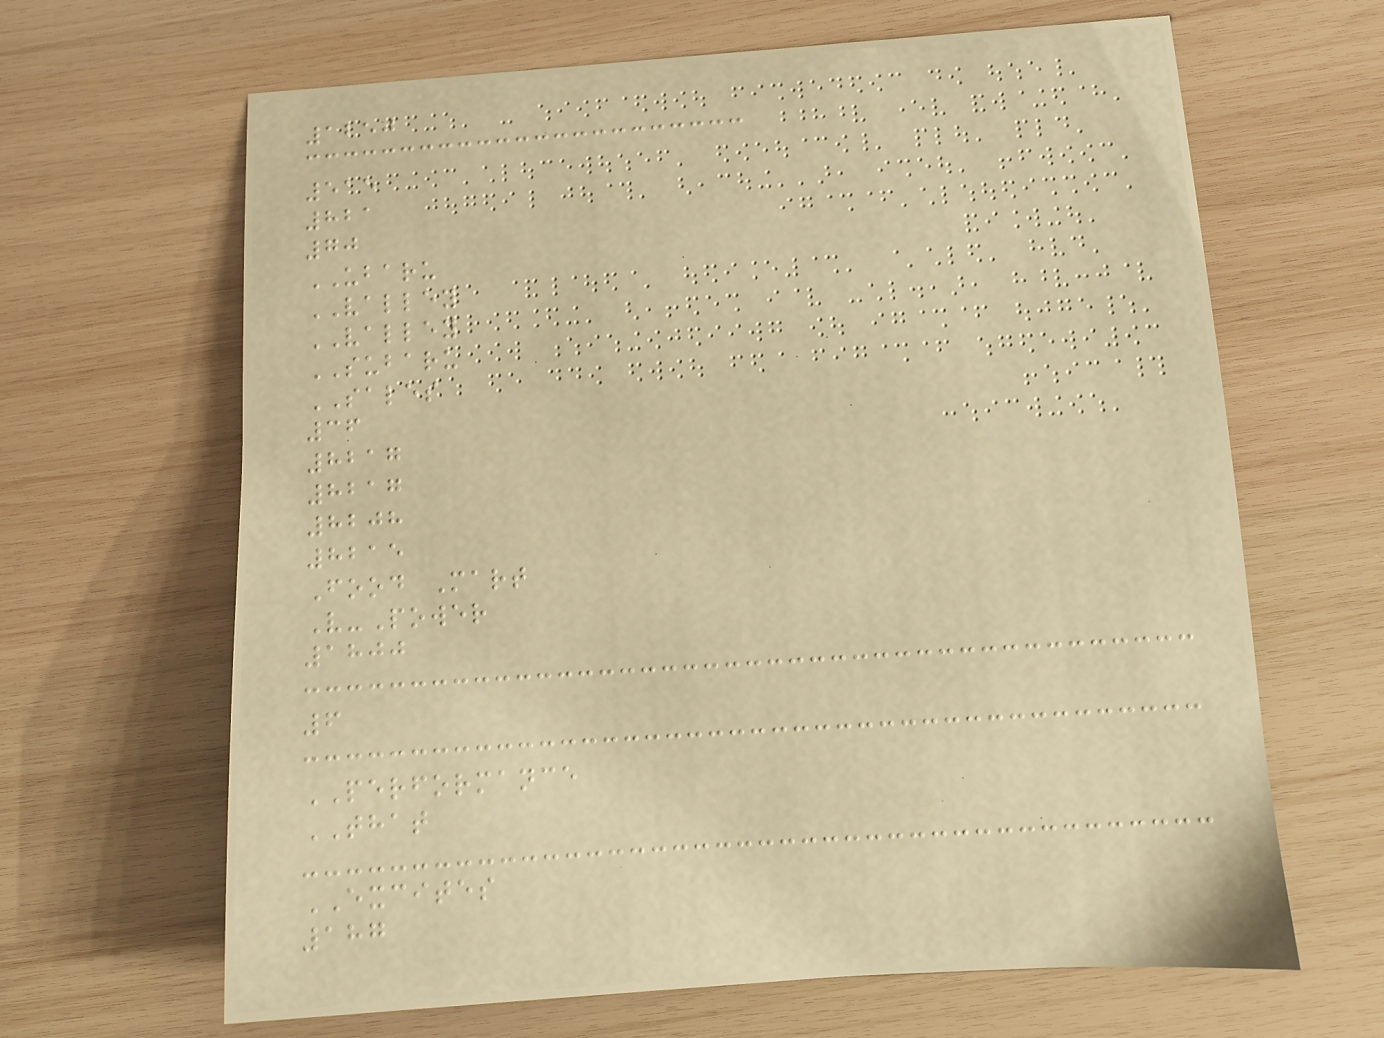1250
515
821
70
UBARU
VALLEY
VALLEY
SUBARU
SALES
36
8217
8217
8208
8215
Food Mart
V-Power
1800
6
PERFORMANCE
THAT
EXCITES
187
